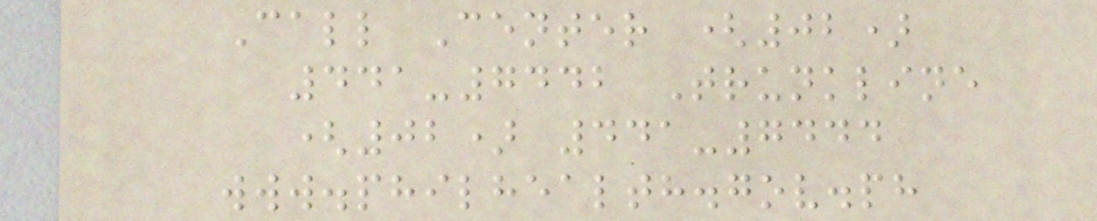Call Center (02)
441-7442 Trunkline
(02) 441-7444
www.philhealth.gov.ph
